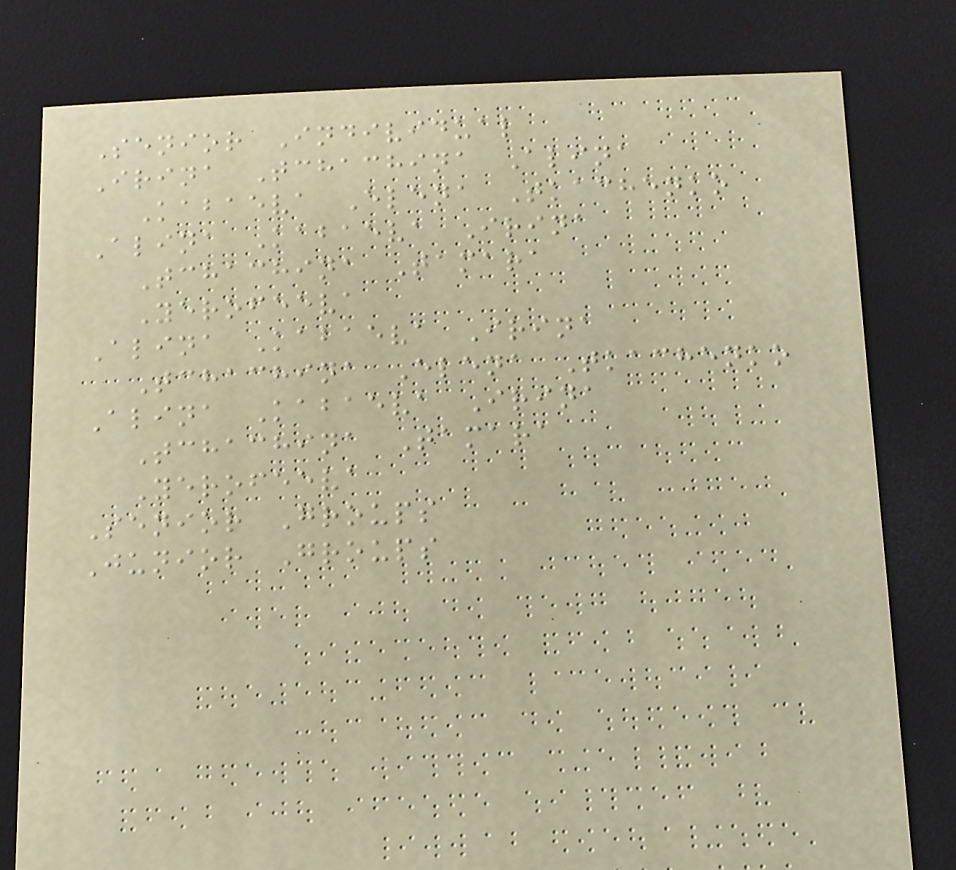Senior Individual
Irina Tchachina Alina
Kabaeva Elena Tkachenko
Alina Kabaeva Irina
Tchachina Tamara
Yerofeeva
Alina Kabaeva Irina
Tchachina Elena Tkachenko
Alina Kabaeva Irina
Tchachina Tamara
Yerofeeva
Senior Groups
Junior Groups
